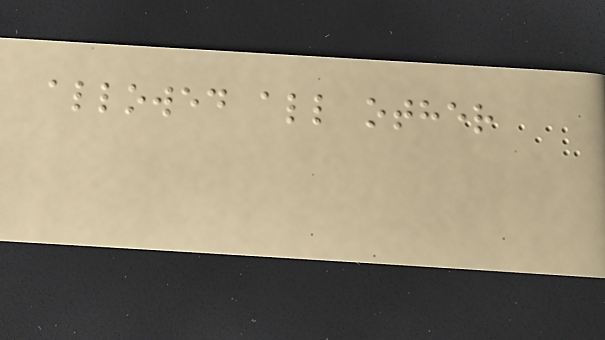allowed all other
